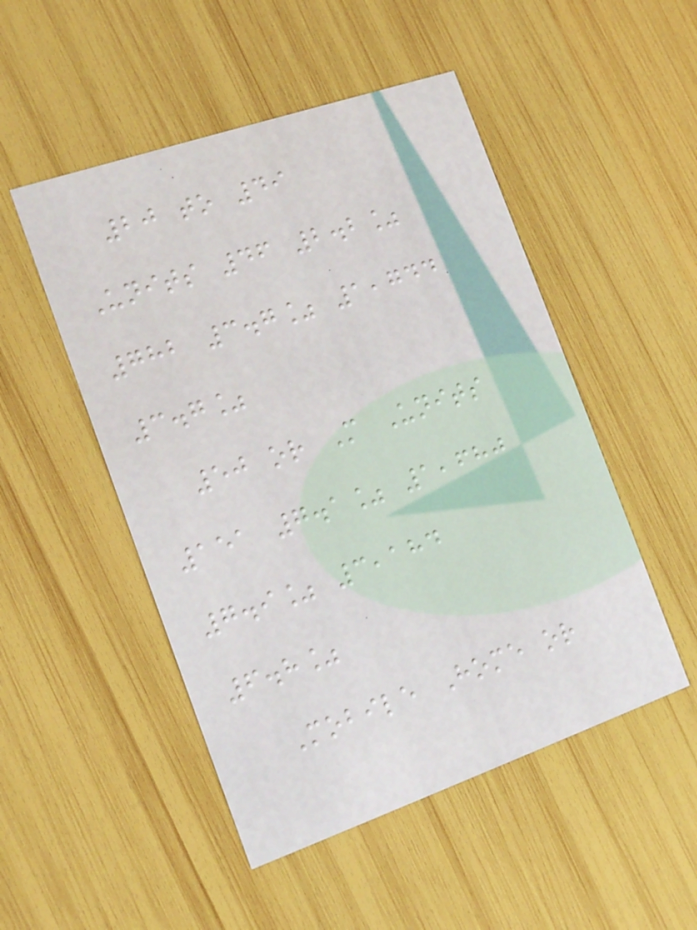20 to 49
Units 46 2.2%
782 3.7% 1,744
3.7%
50 or More Units
151 7.1% 1,680
7.9% 3,184
6.8%
Mobile Home or
